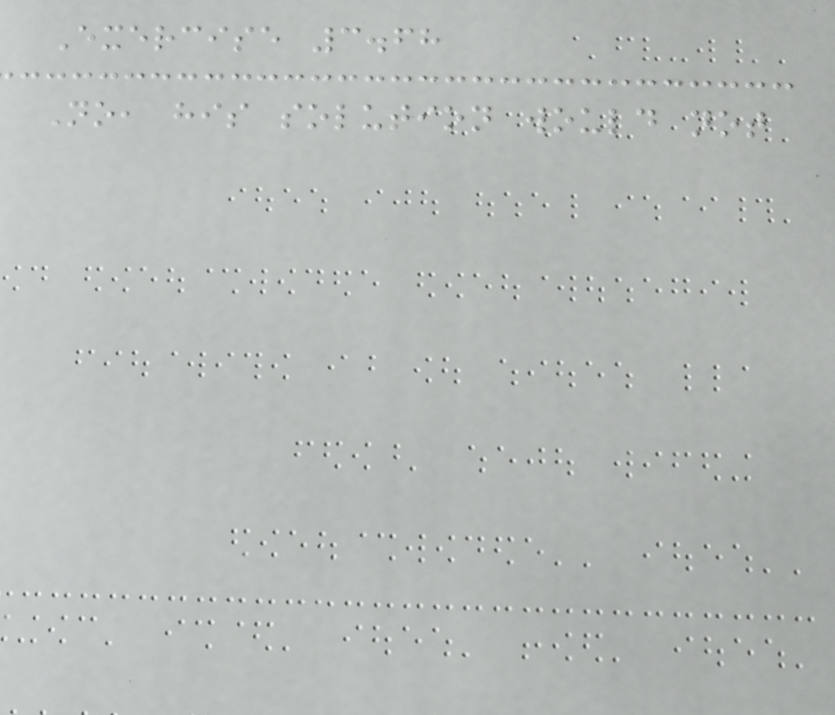Exercise 3.68
No, his solution would not
